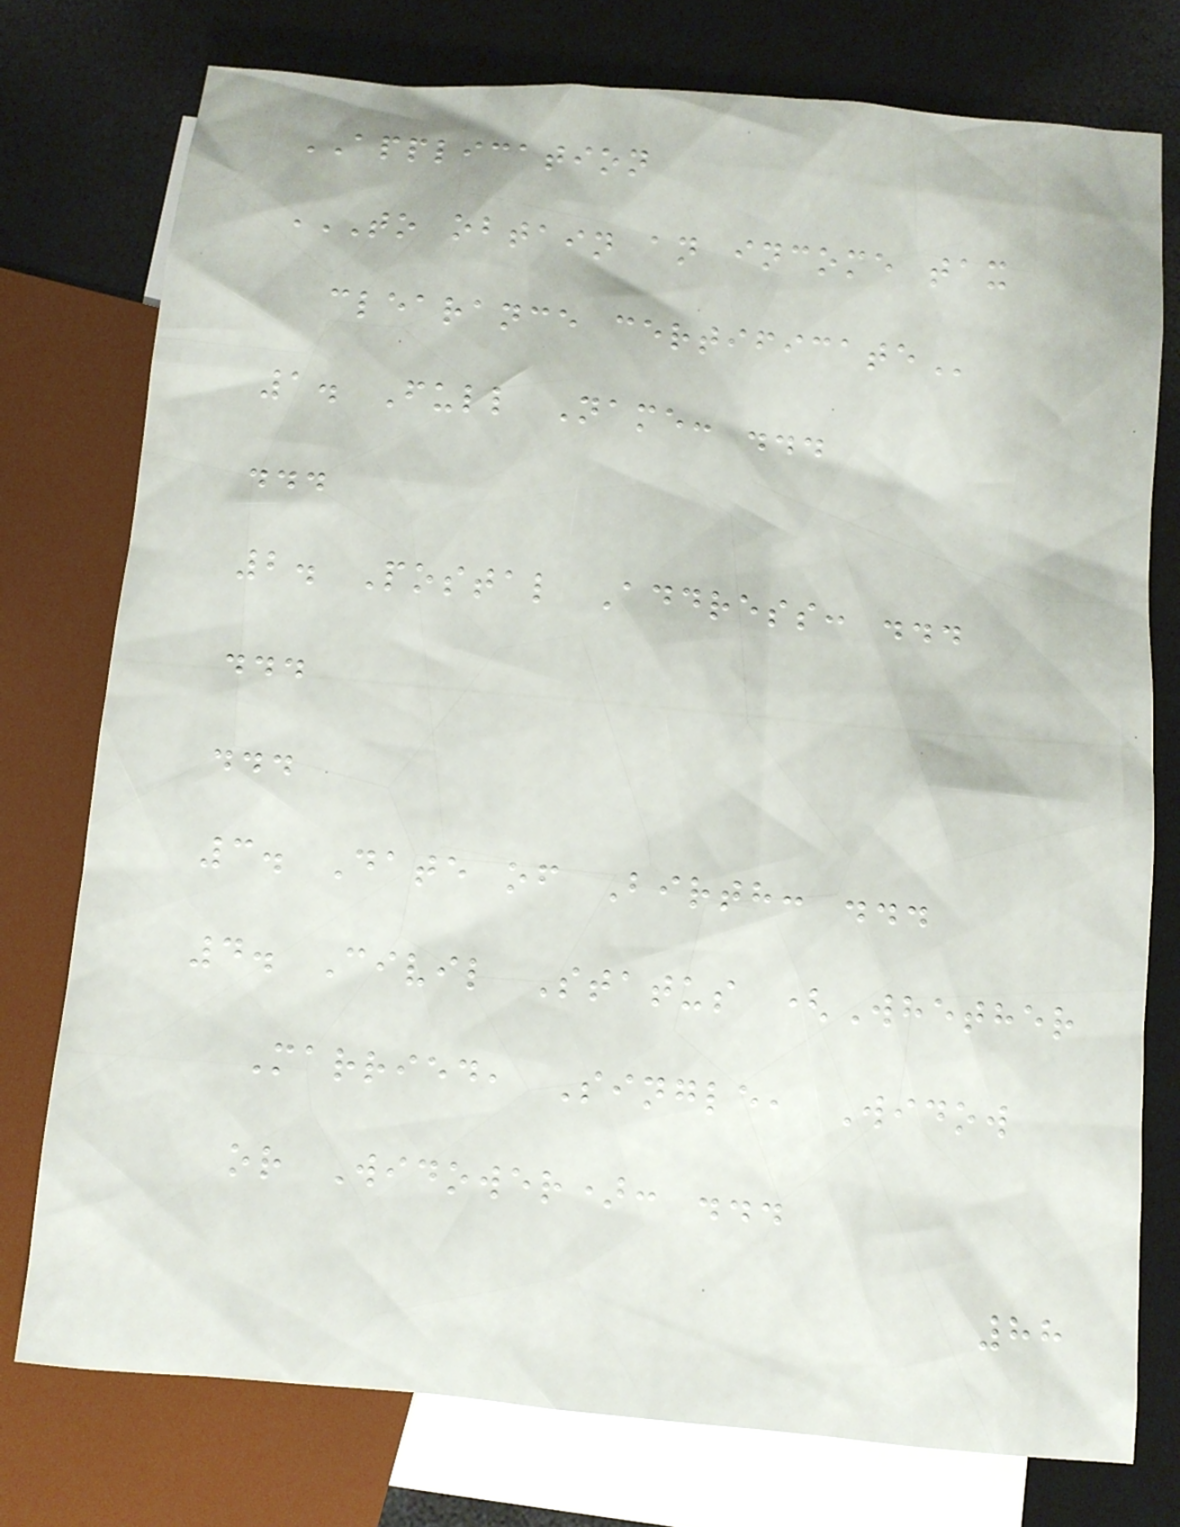APPLICATION
TO OBTAIN AN INCOME TAX
CLEARANCE CERTIFICATE
1. Full Name: ...
...
2. Postal Address: ...
...
...
3. Date of Birth: ...
4. Civil Status (Whether
Married, Single, Widow
or Widower): ...
88
